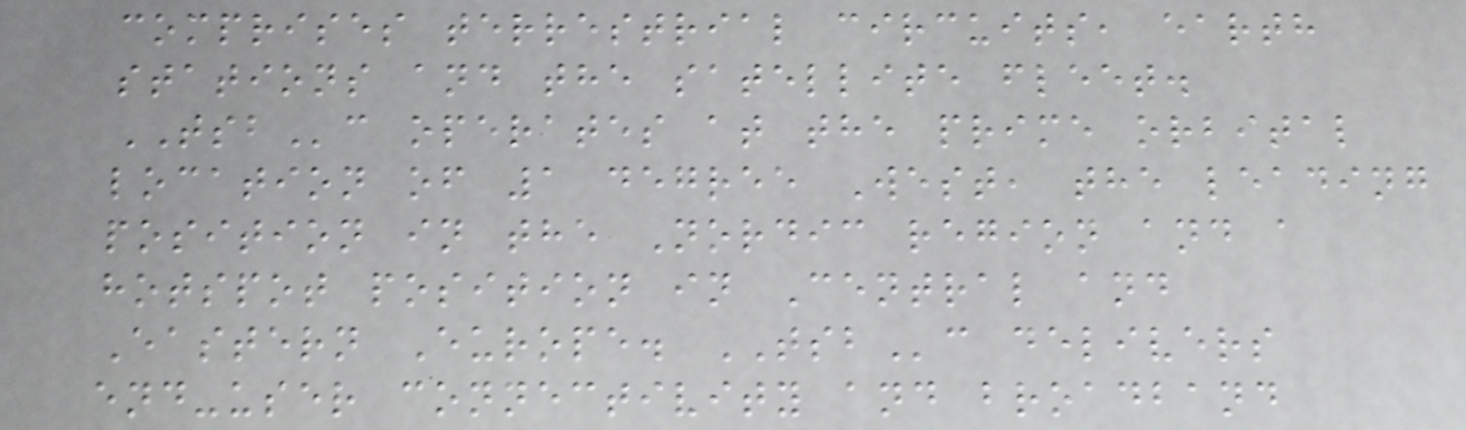comprises terrestrial circuits, earth
stations and the satellite fleet.
TSBc operates at the prime orbital
location of 1 degree West, the leading
position in the Nordic region and a
hotspot position in Central and
Eastern Europe. TSBc delivers
end-user connectivity and broadband
